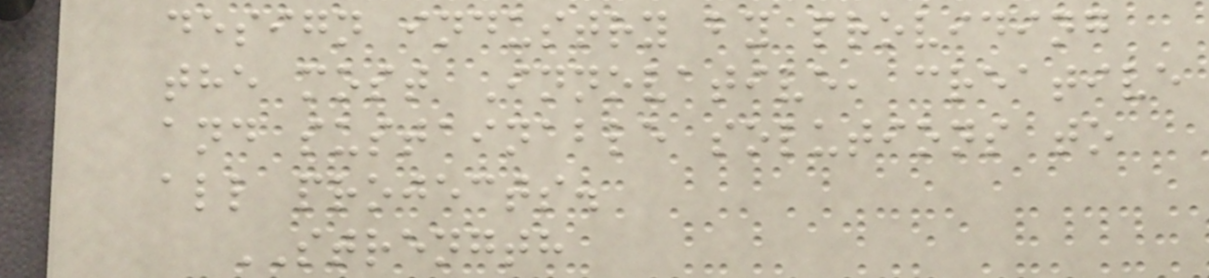design industry by providing
the most Innovative, creative
and sustainable solutions to
all projects.
STRENGTH
